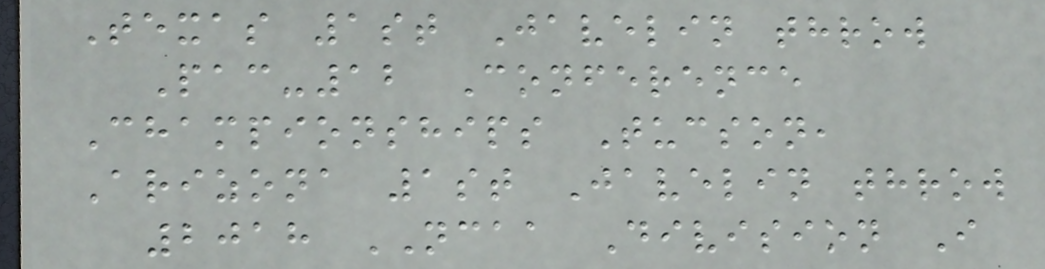Texas 1st Javelin throw
Pac-12 Conference
Championships Tucson,
Arizona 1st Javelin throw
2018 NCAA Division I
